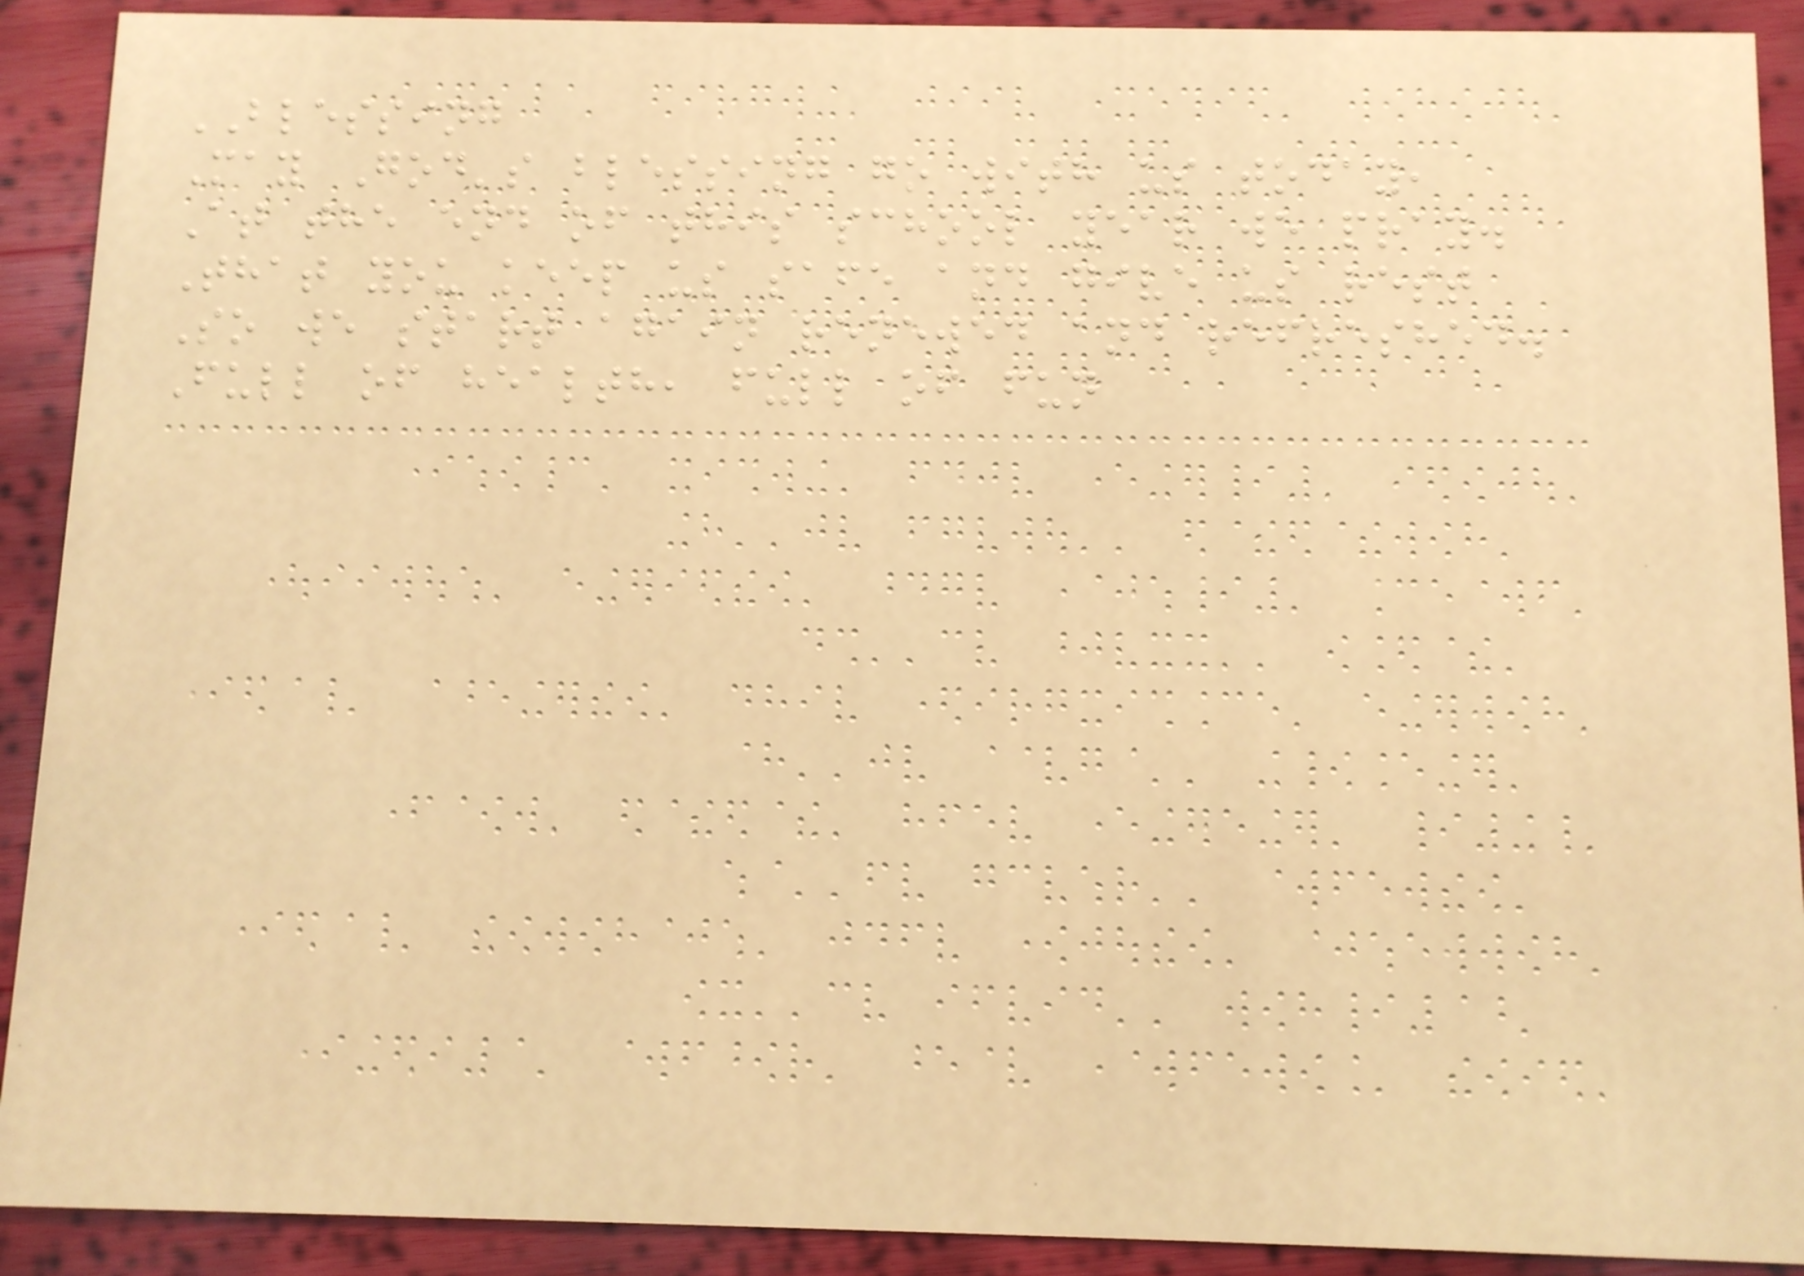BLESSING
May God's blessing go with us today,
At the end of this school year we pray.
That you keep us safe and give us rest
So we start again renewed and refreshed.
Full of health, full of fun
